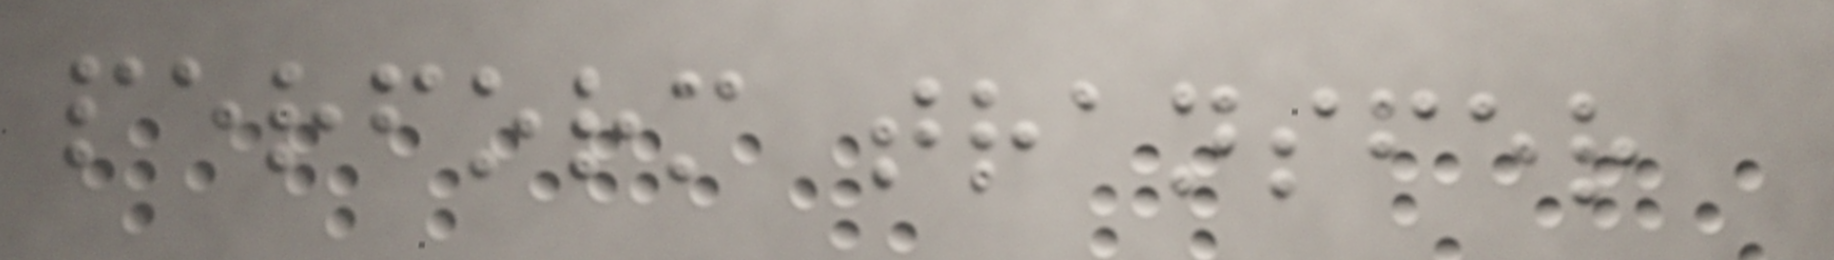perform transfer
